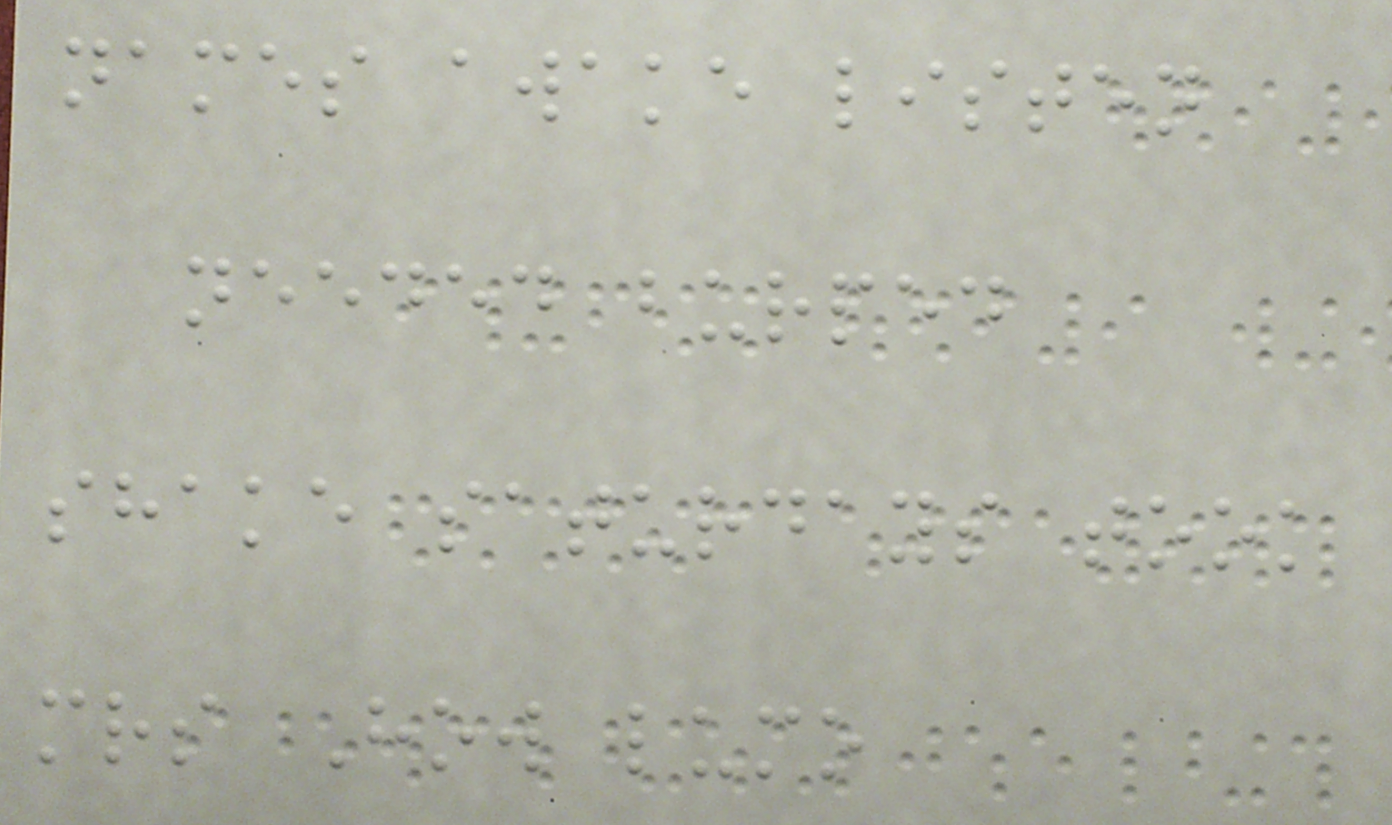names awake listen
needed burped
shake saturdays took
mrs How lumo
